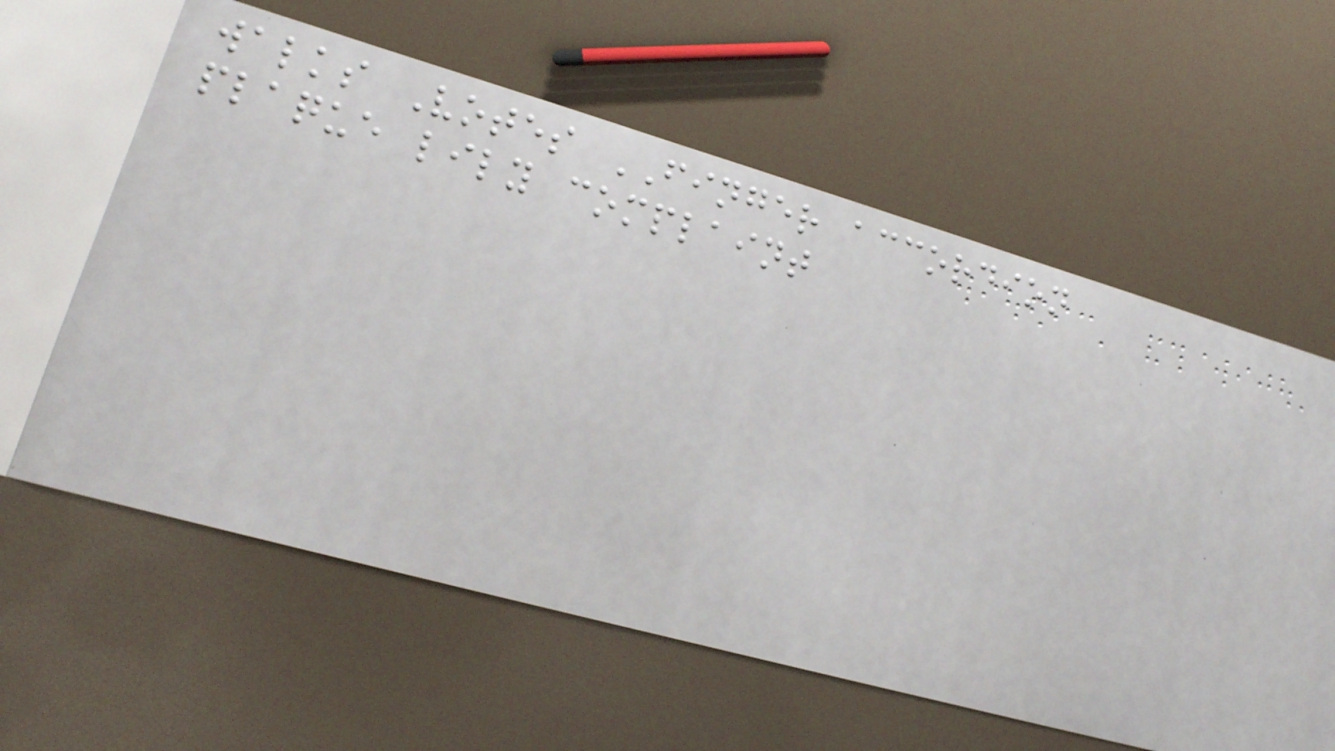walks Votes FINGER accordion
plaque lily complaint
